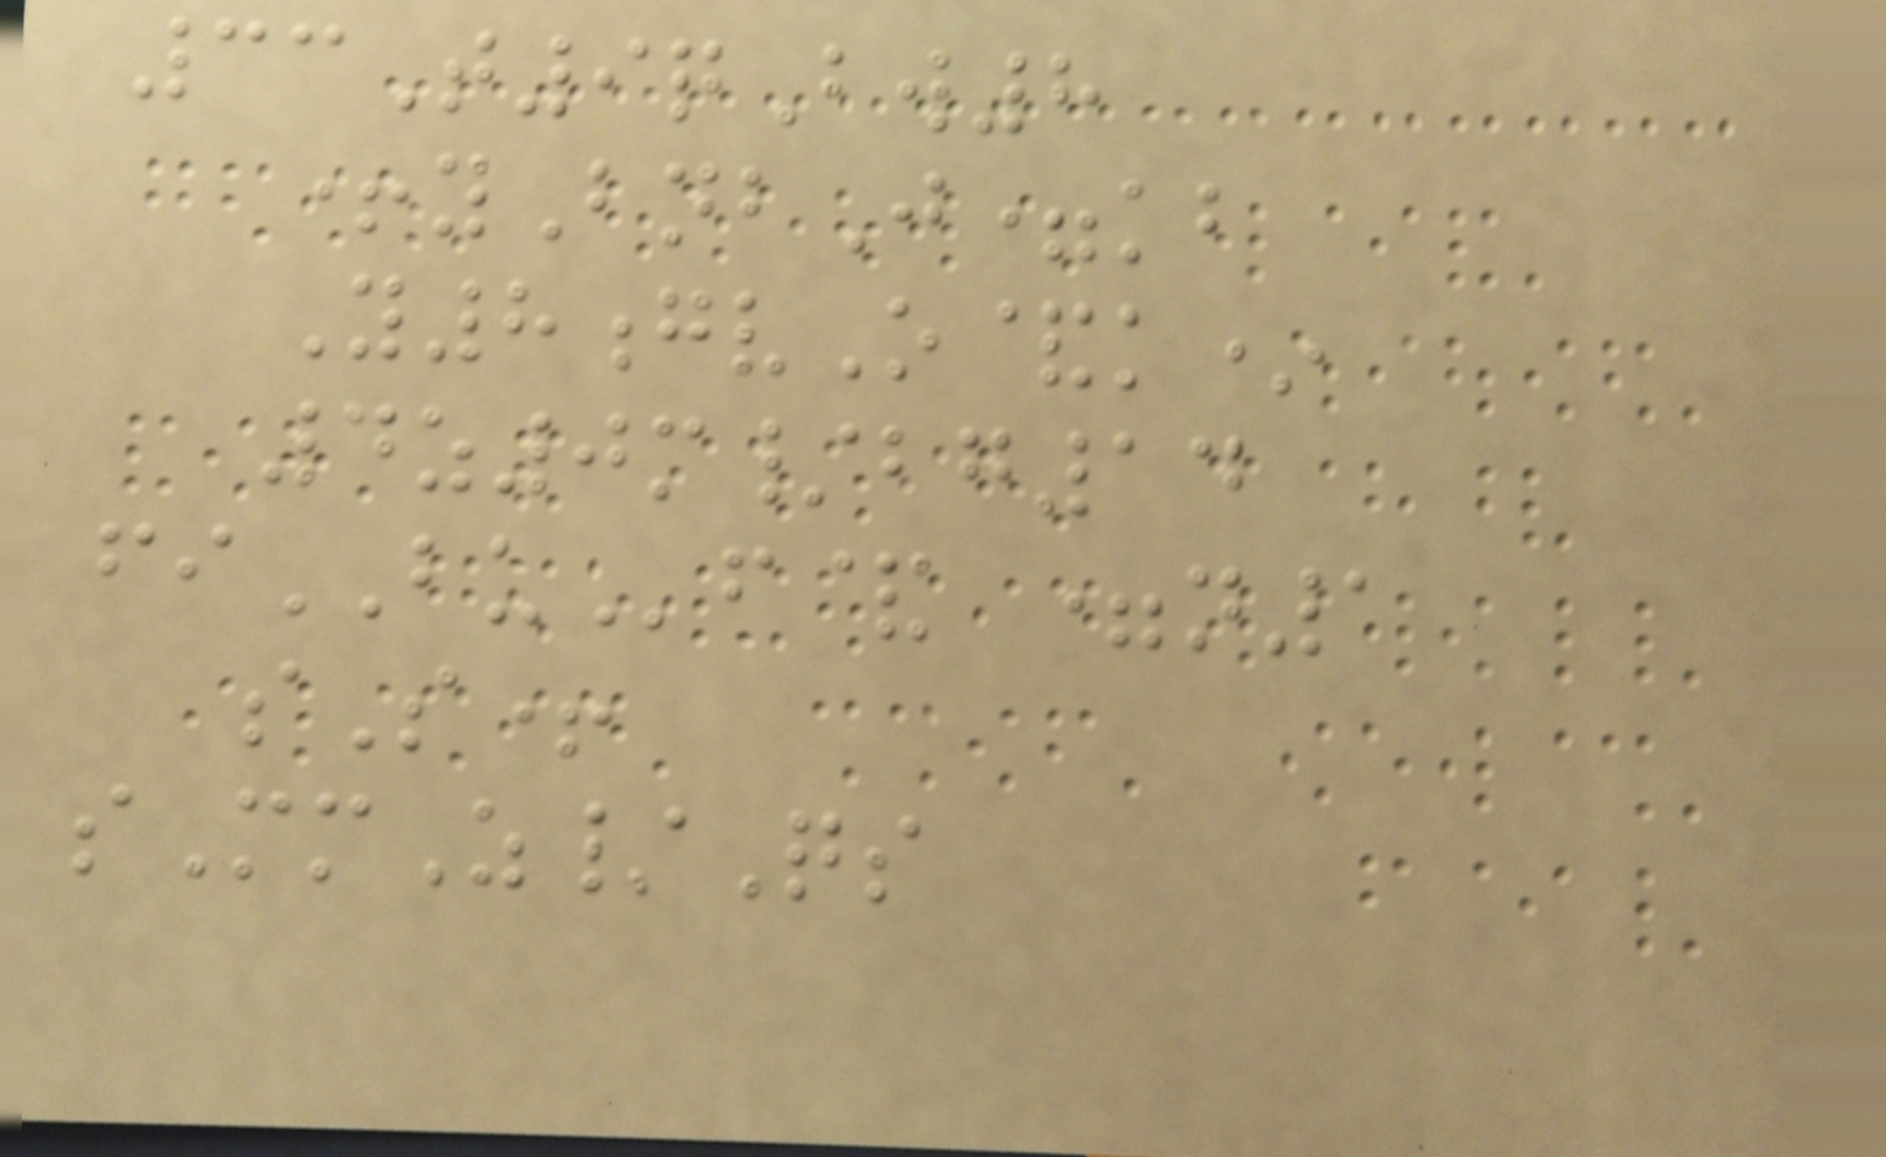33T9qBw8
+yBnbJ=kb
Y8gvO&k*
4z0m/bg14
fiBUf& =n1
sS+
sMmZ/Qs
